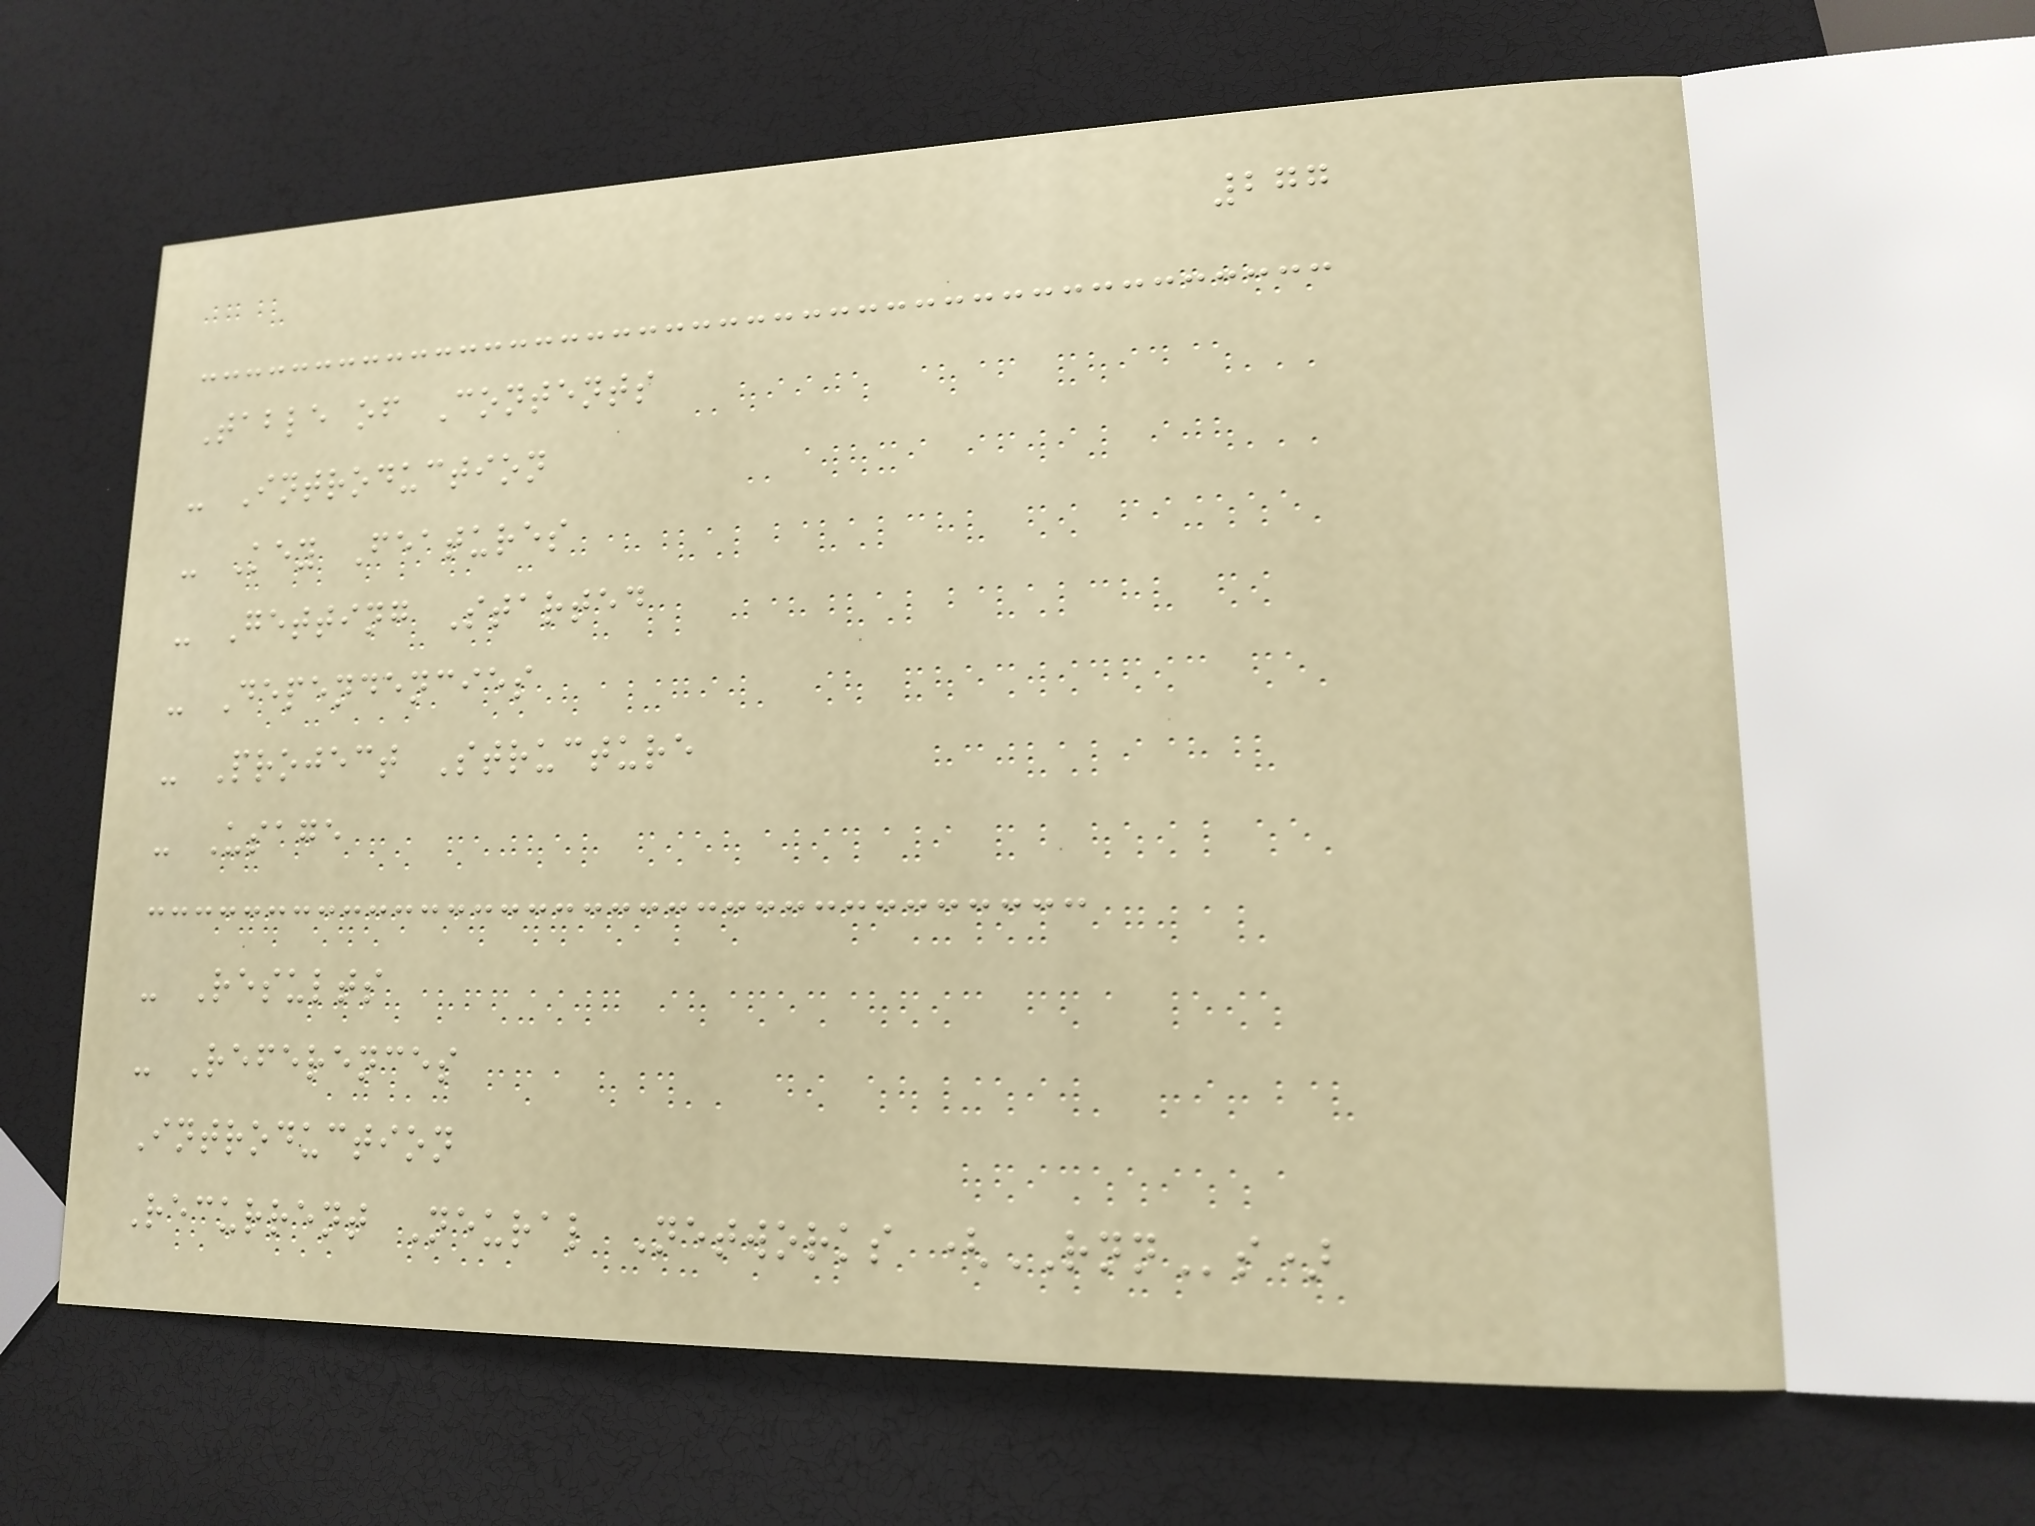277
Table of Contents
- Introduction
- Key Features
- Getting Started
- Dependencies
- Project Structure
- Usage
- Results
- References
Introduction
Recurrent Neural Networks (RNNs)
